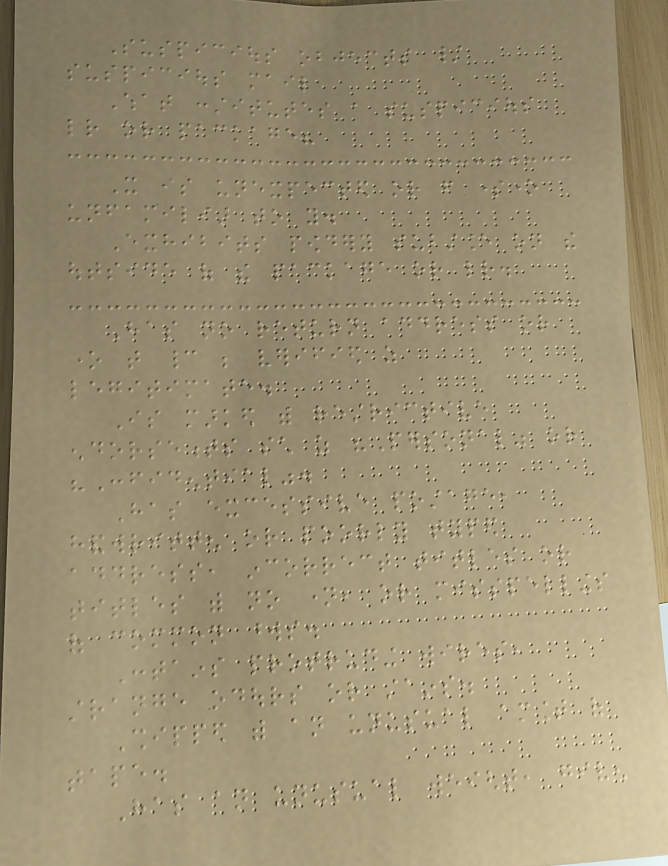Suspicious objects /
suspicious mail
What constitutes a suspicious
letter or package?
It is unexpected or from someone
unfamiliar to you.
Exhibits powdery substance on the
outside of the package or letter.
Has no return address or
one that cannot be verified as
legitimate.
Is marked with restrictive
endorsements such as "Personal" or
"Confidential".
Has excessive postage,
handwritten or poorly typed
address, incorrect titles or
titles with no name, or misspellings
of common words.
Contains protruding wires,
strange odours or stains.
Shipped with an unusual amount of
tape.
Has an unusual weight, given
